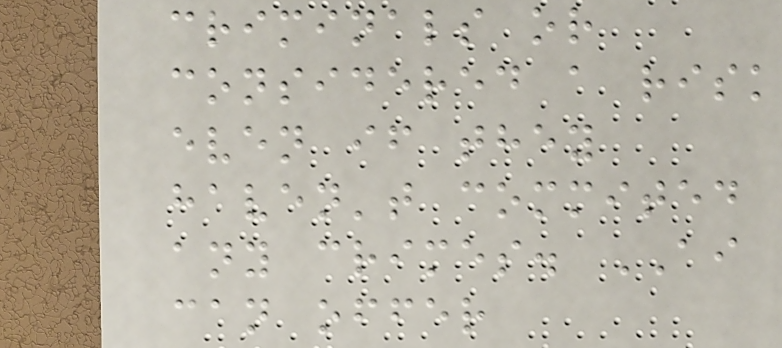criminals or
considered a risk
even if they
haven't commited
any crimes. AI
can offer
